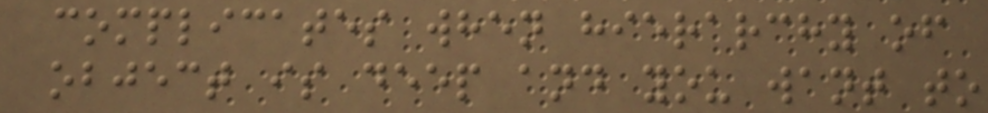complicates when hierarchy of
object is deep and you want to
